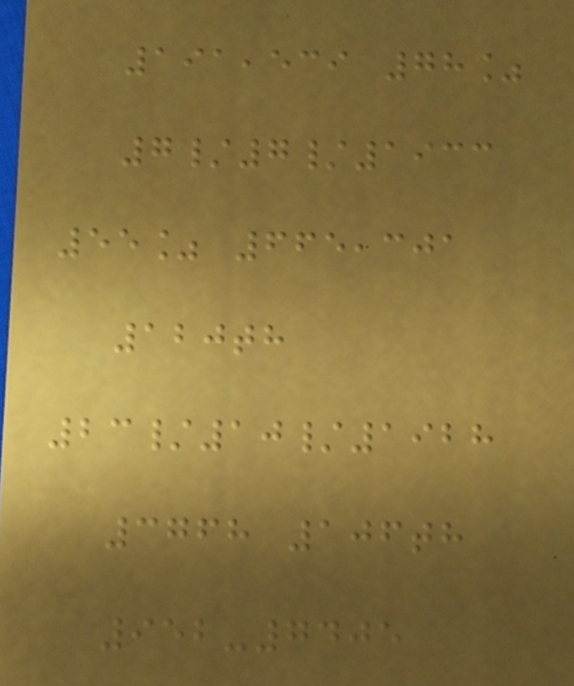191,539 78%
7/7/1933
55% 665,301
120th
23/10/1928
3768 106th
952-7405
